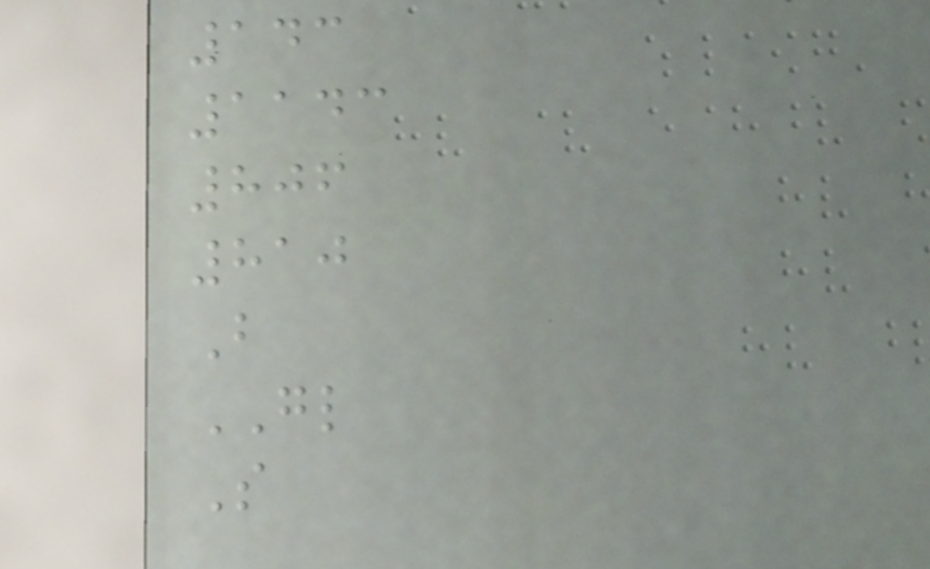143
1143
806
810
B
GL
S
